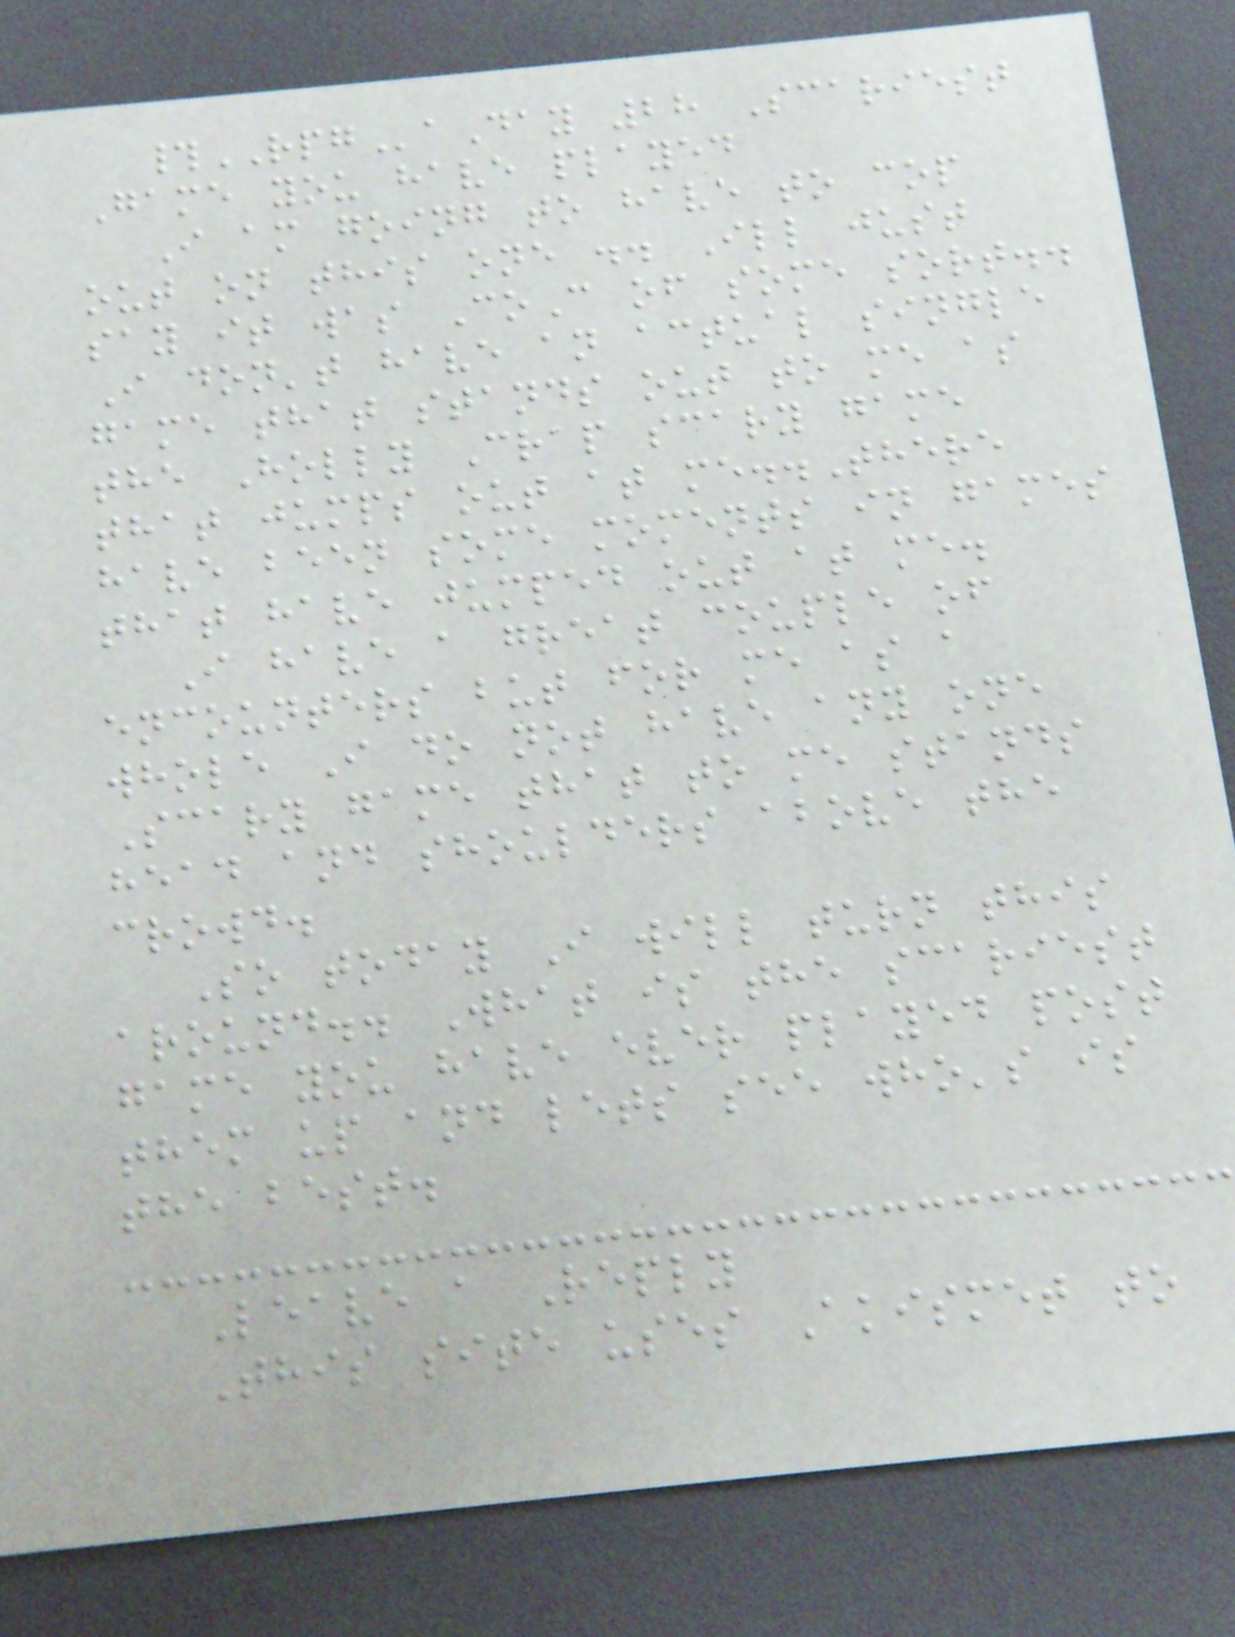#RPGaDay 28 Scariest
Game you have played
I am going to have to cop
out on this one .. Ill just
say it was CoC of some sort..
I don't have an actual single
game that stands out to me as
the Holly Crap scary game
that jumps out at me..There
have been some moments in games
that have jumped out at me.
I have a great couple of
encounters but for me as a
whole I do not have any one
Scary game that to me stands
head and shoulders above the
crowd.
So today I will turn this
around.. What is the scariest
game you have ever played post
them up and lets see who's is
the best.
Leave a Reply
This site uses Akismet to
